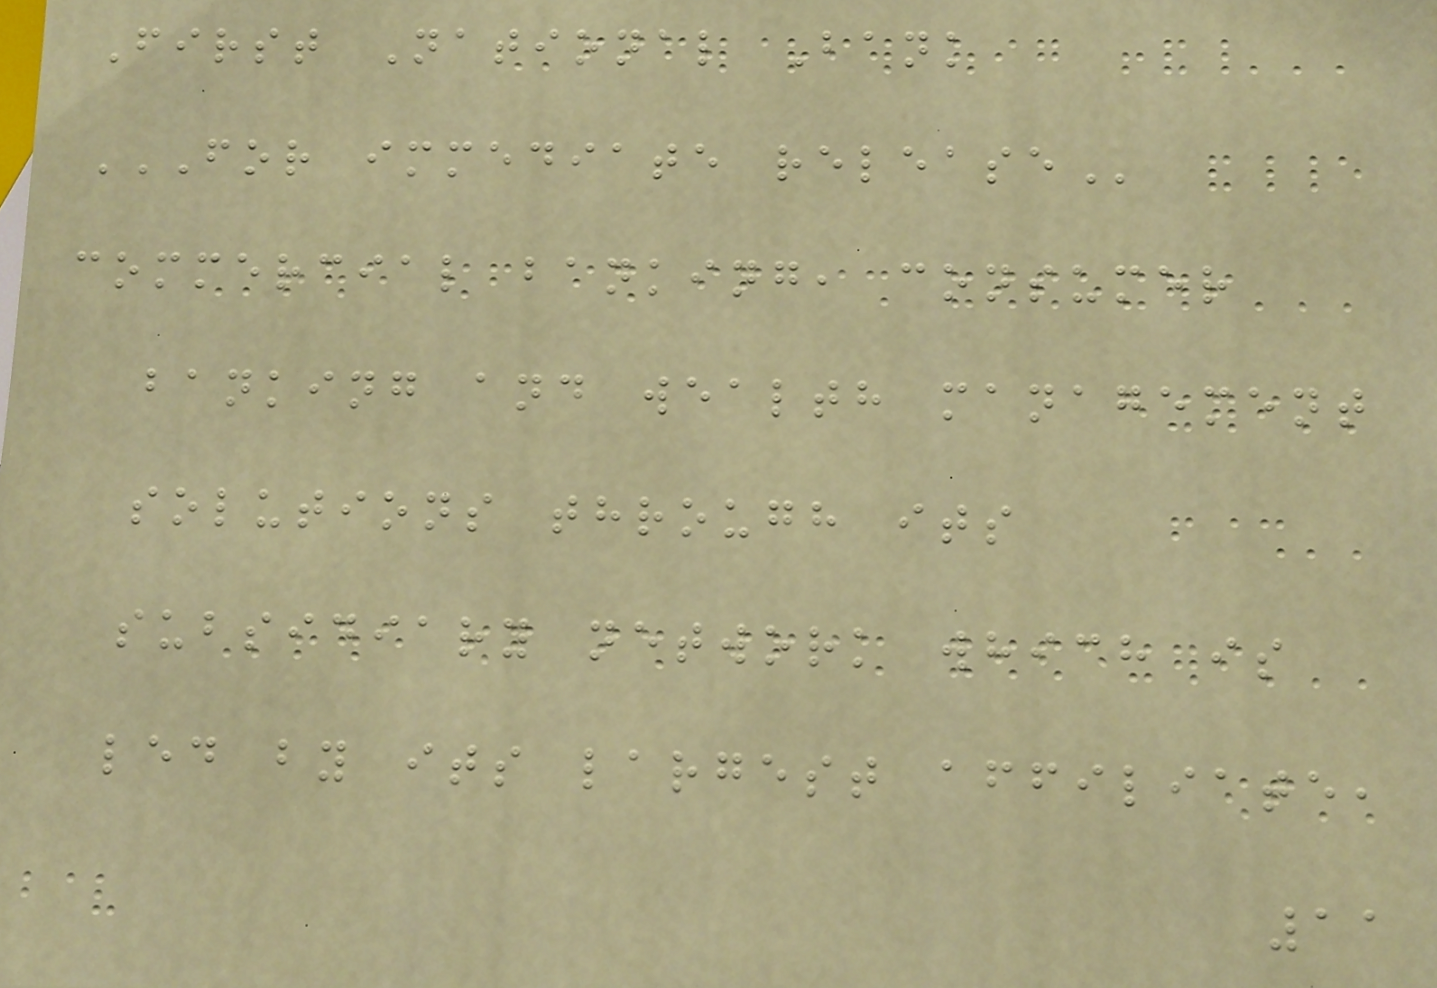First National Bank
FOR IMMEDIATE RELEASE
commercial banking, consumer
banking and wealth management
solutions through its
subsidiary network which is
led by its largest affiliate,
11
